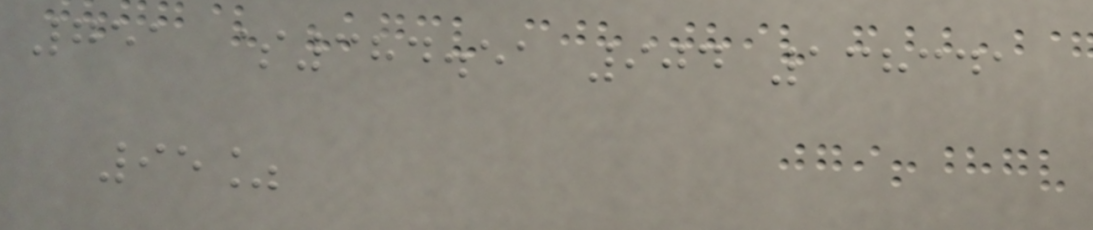751 $384.51 904 138341
95%
